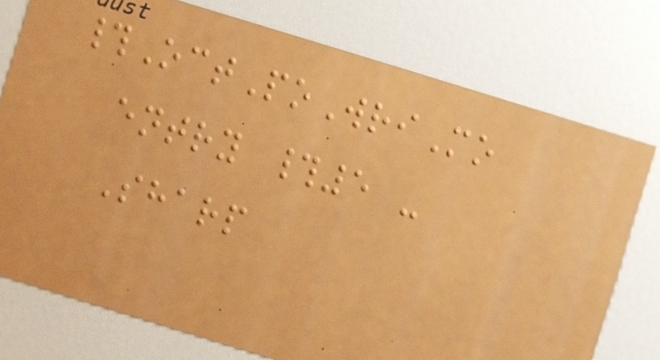#OctPoWriMo
entry #5 -
Sharp
